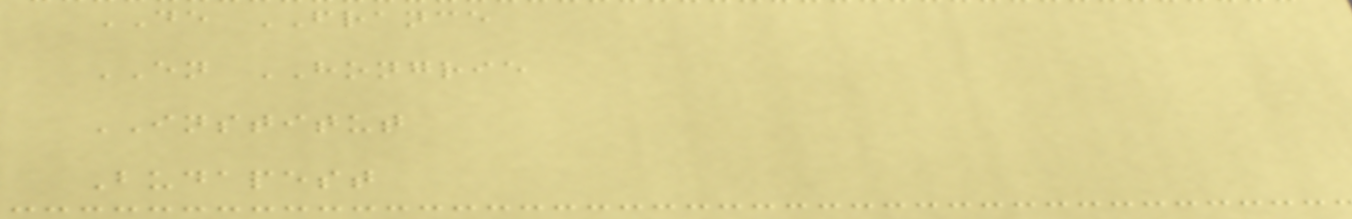DE FRANCE
EN HONGRIE
INSTITUT
Budapest
